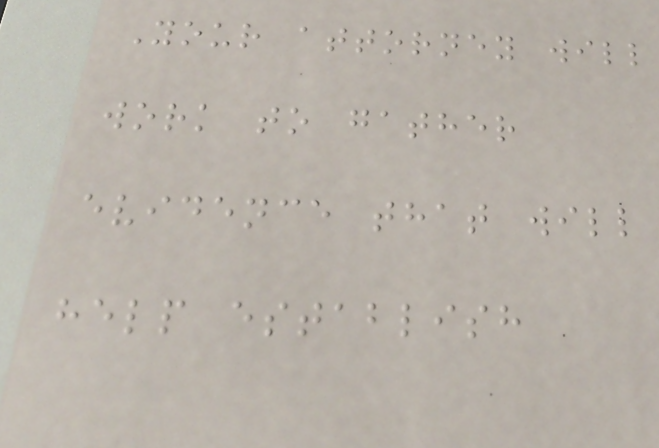Your attorney will
work to gather
evidence that will
help establish
